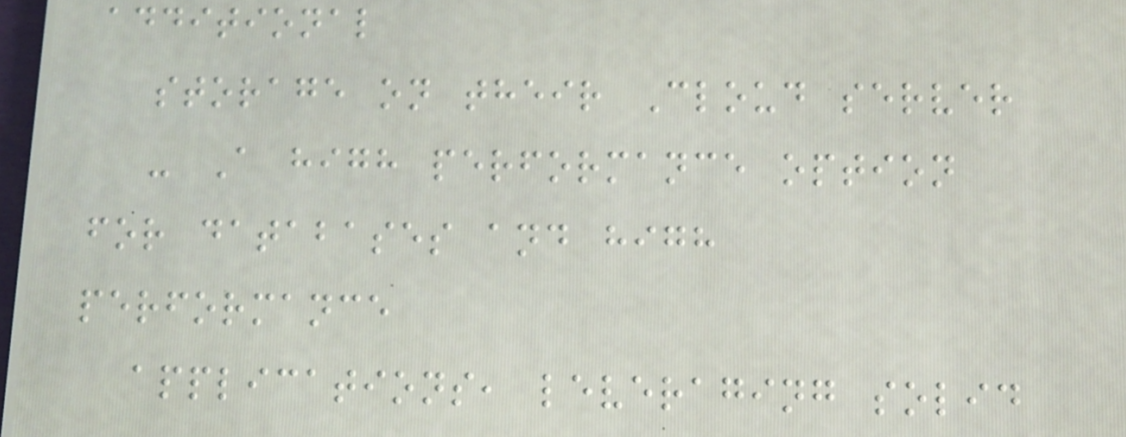additional
storage on their Cloud server
- A high performance option
for databases and high
performance
applications, leveraging solid
